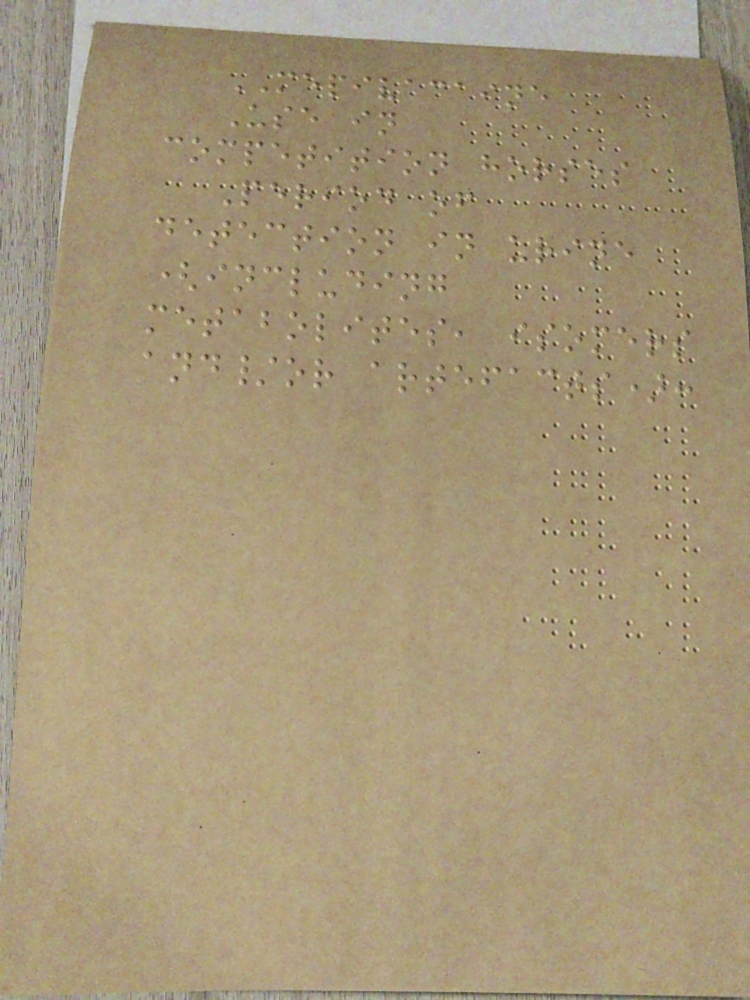MEPIVACAINE
Use in
competition horses
Period of
detection in urine
(including
metabolites, isomers
and/or artefacts):
